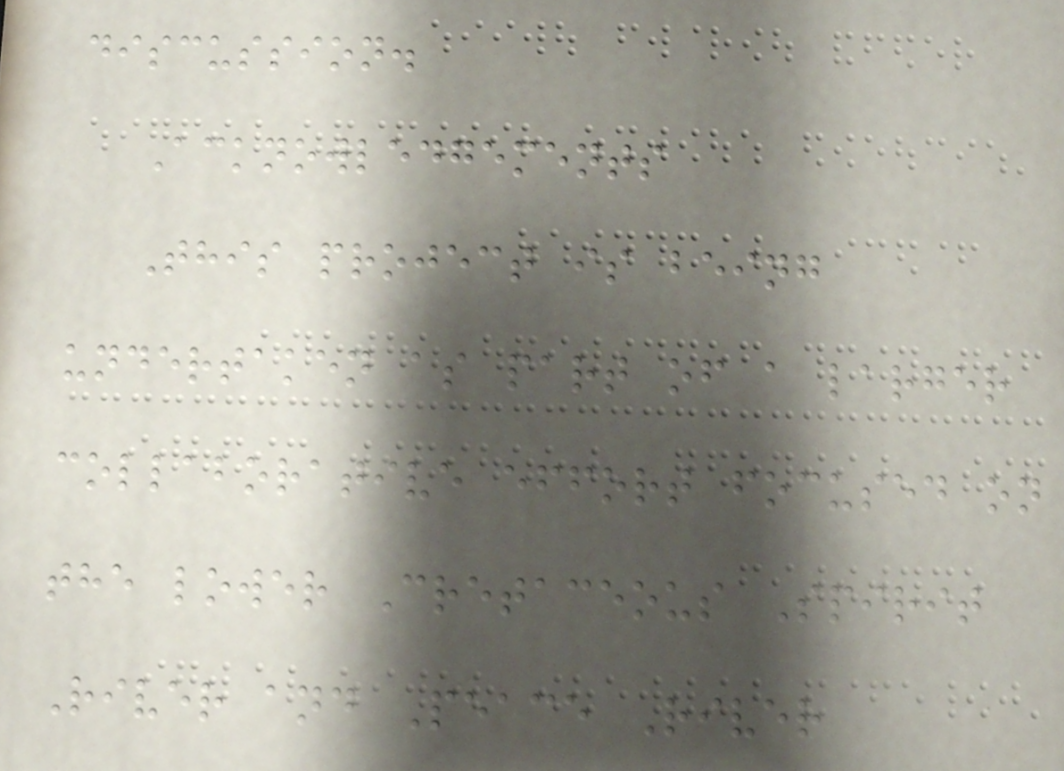discussion.
Acknowledgements
This project is being
undertaken as part of a larger
collaborative effort focused on
the lower Cretaceous Spirit
River and Peace River
